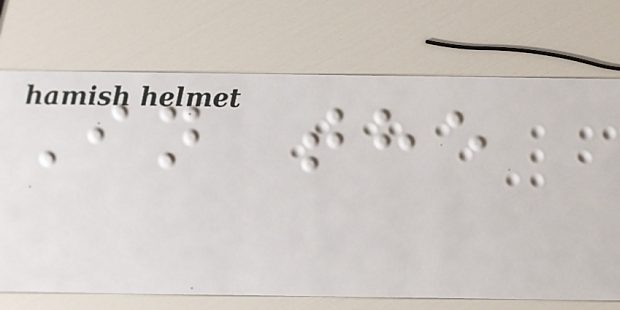In the
